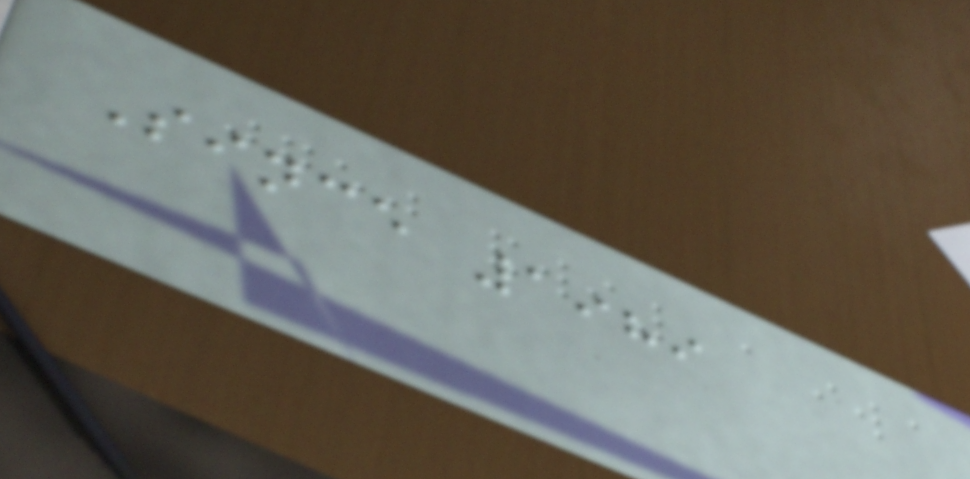Since 1989
